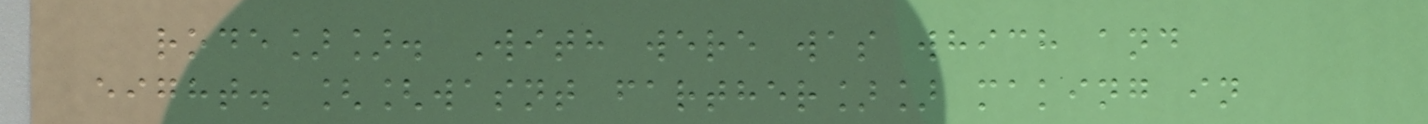rode]]. With were was which and
eight. [[wasnt farther]] making in
